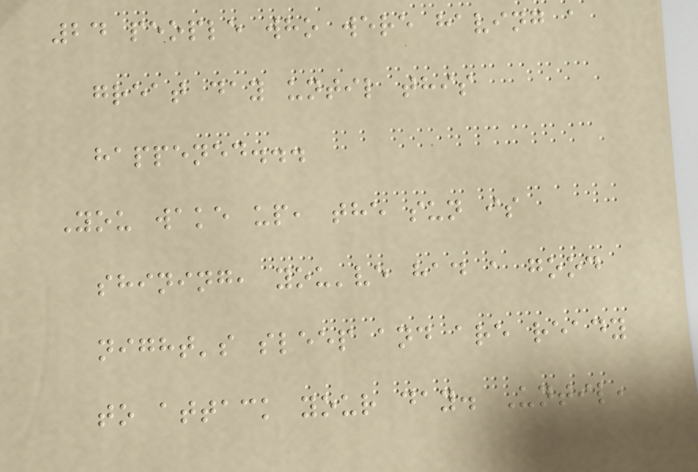24 people who were having a
great day until this
happened...
You wake up, the sun is
shining, you've had a good
night's sleep and are ready
to attack your day. Until,
